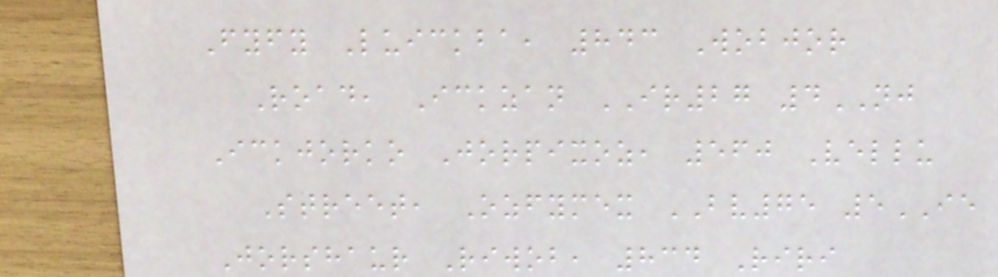Fyfy Luickba, 843 Wobjor
Road, Ickzan IR27 4NJ
Ickjorko Jorpixoz, 560 Vellu
Street, Ozfymex BV75 5IE
Jorshaur Riwob, 834 Riri
